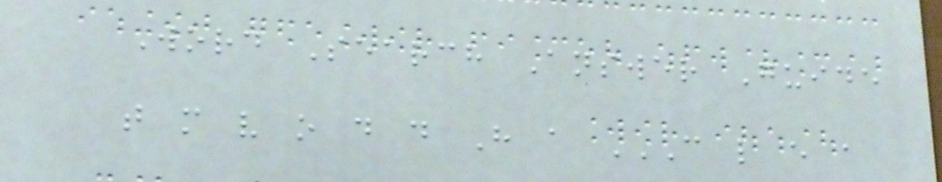Word Search Answer Guide
t m v o d d H a C L E A
